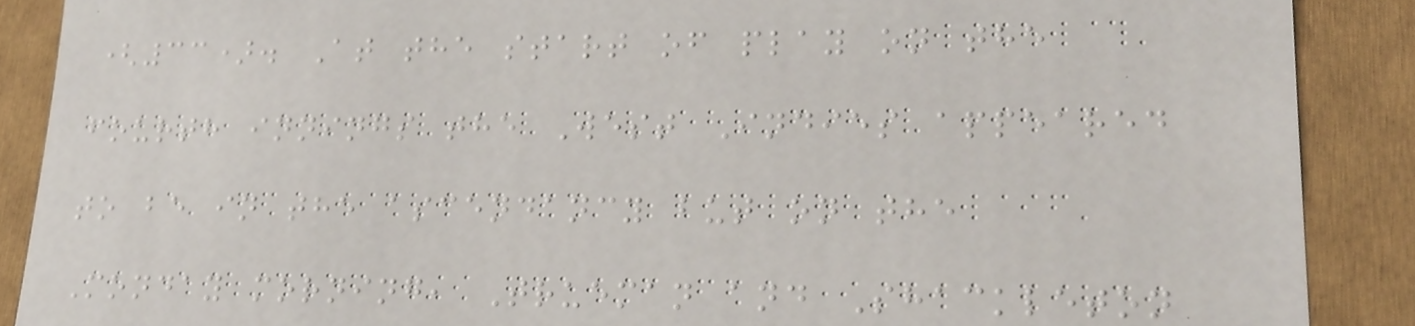(33). At the start of play on the
fourth innings the West Indies appeared
to be in the ascendancy but on the
Monday morning, Trueman and Shackleton
